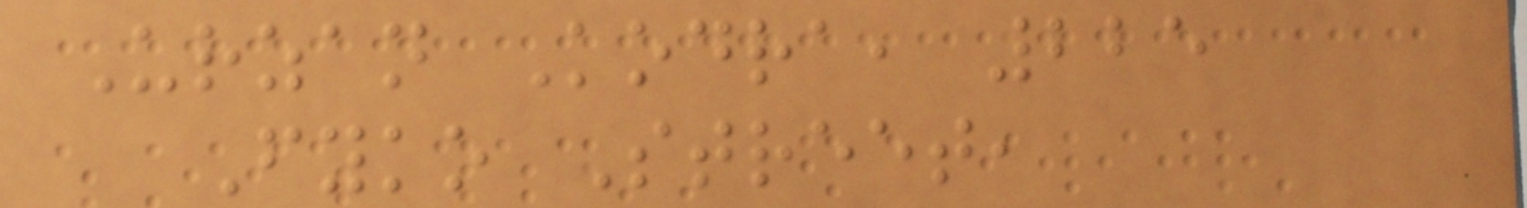Urzan Kodra, 225
Fyko Street,
